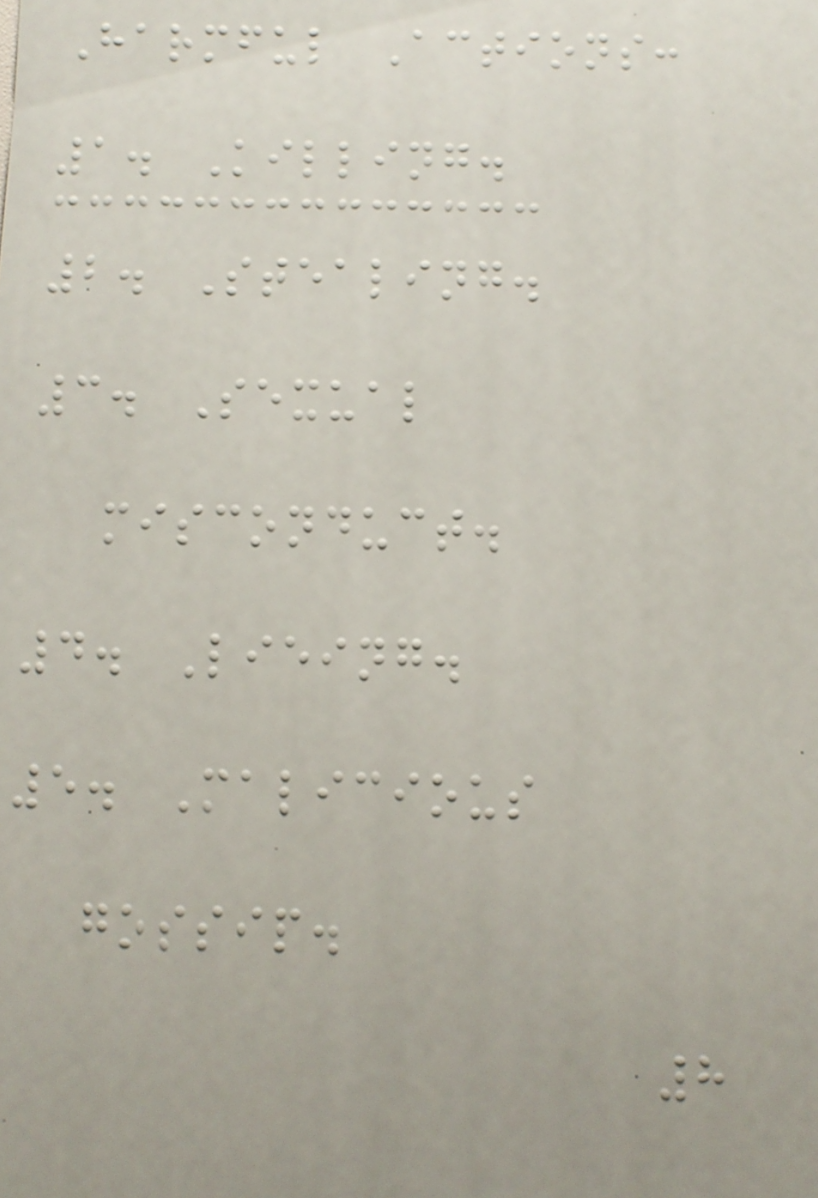Harmful Actions:
1. Killing.
2. Stealing.
3. Sexual
misconduct.
4. Lieing.
5. Malicious
gossip.
8
